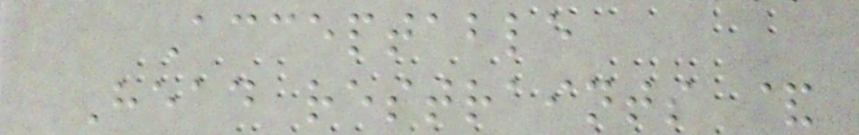Acceptable
Head restraints &
